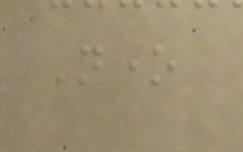None
